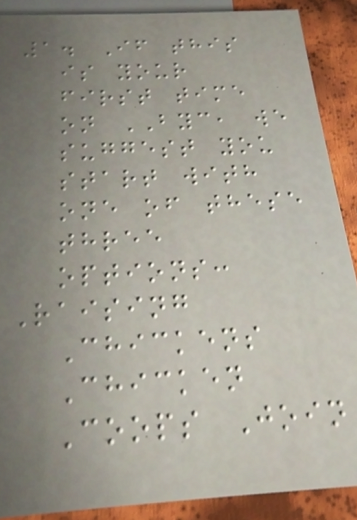1. If this
is your
first time
on BYC, we
suggest you
start with
one of these
three
options:
Raising
Chickens
Chicken
Coops Join
